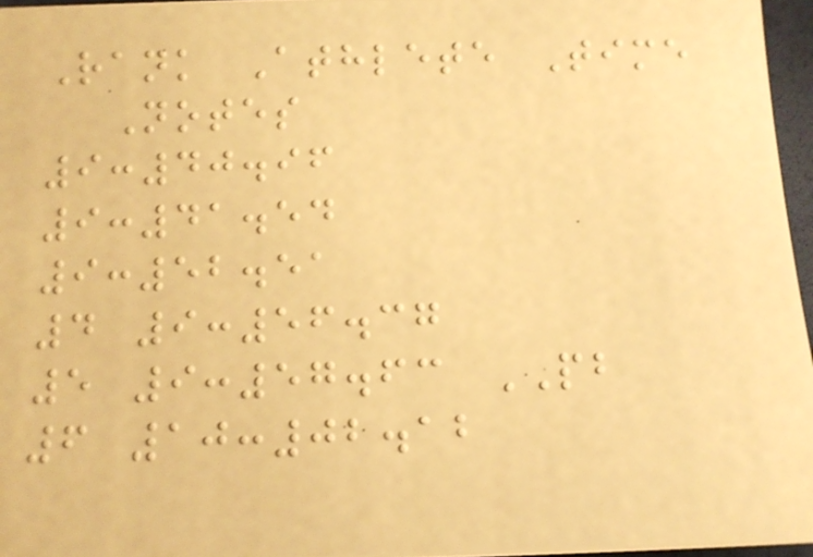Rank Athlete Time
Notes
9:40.96
9:41.54
9:52.51
4 9:56.37
5 9:57.63 PB
6 10:02.12
